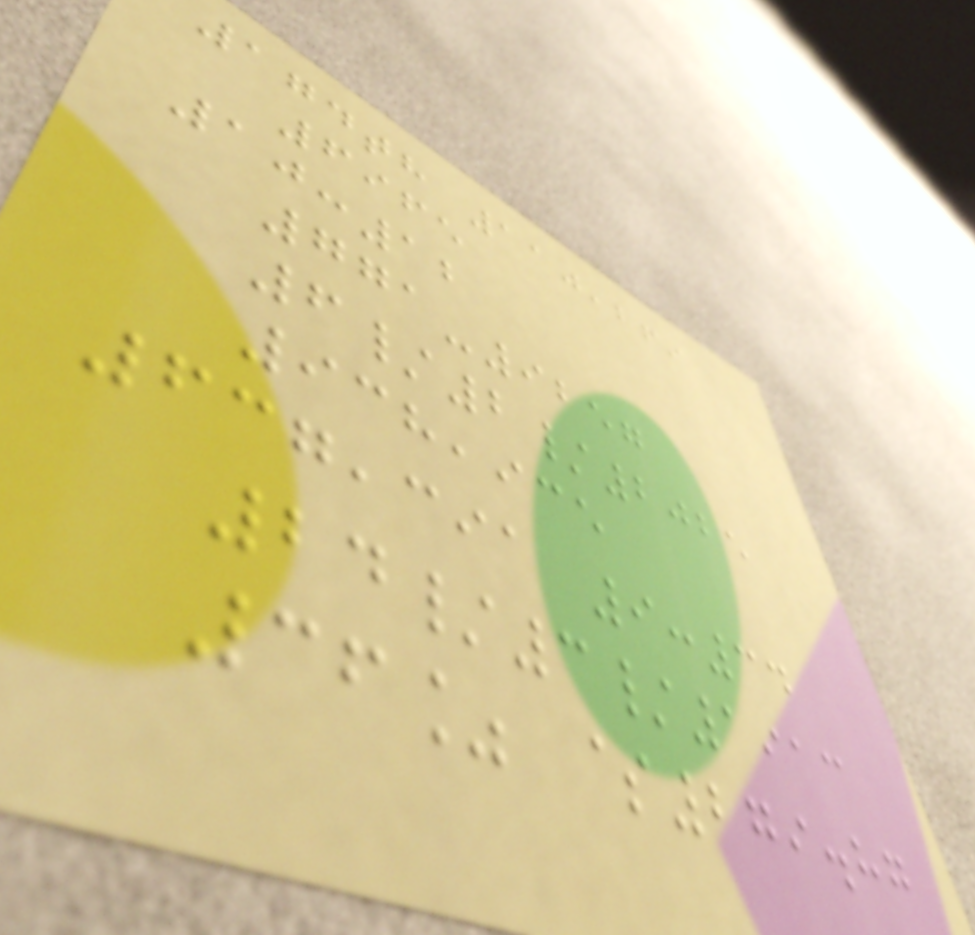174th 110,269
6965
10:12
771-9257
6/2/2025
938,935
637,391 9:34
24/3/1913
36% $279.87
